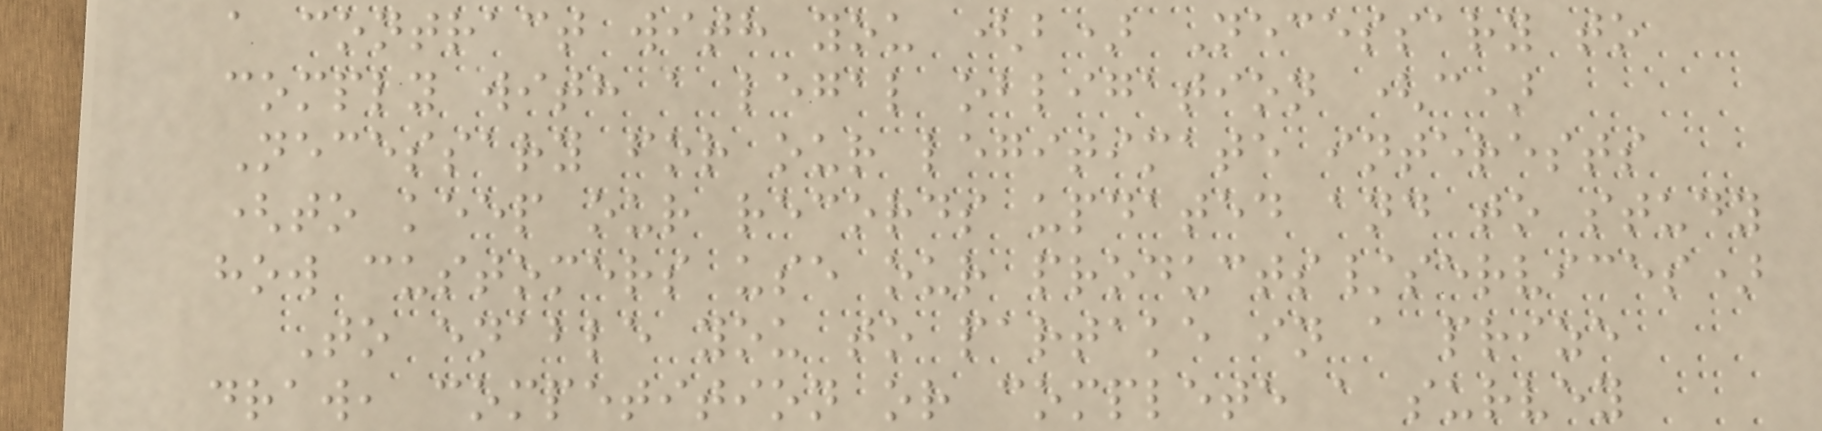a contract with you (b) Necessary to
comply with a legal obligation (c)
Necessary for our legitimate interests
(to keep our records updated and to study
how customers use our products/services)
To enable you to partake in a prize
draw, competition or complete a survey
